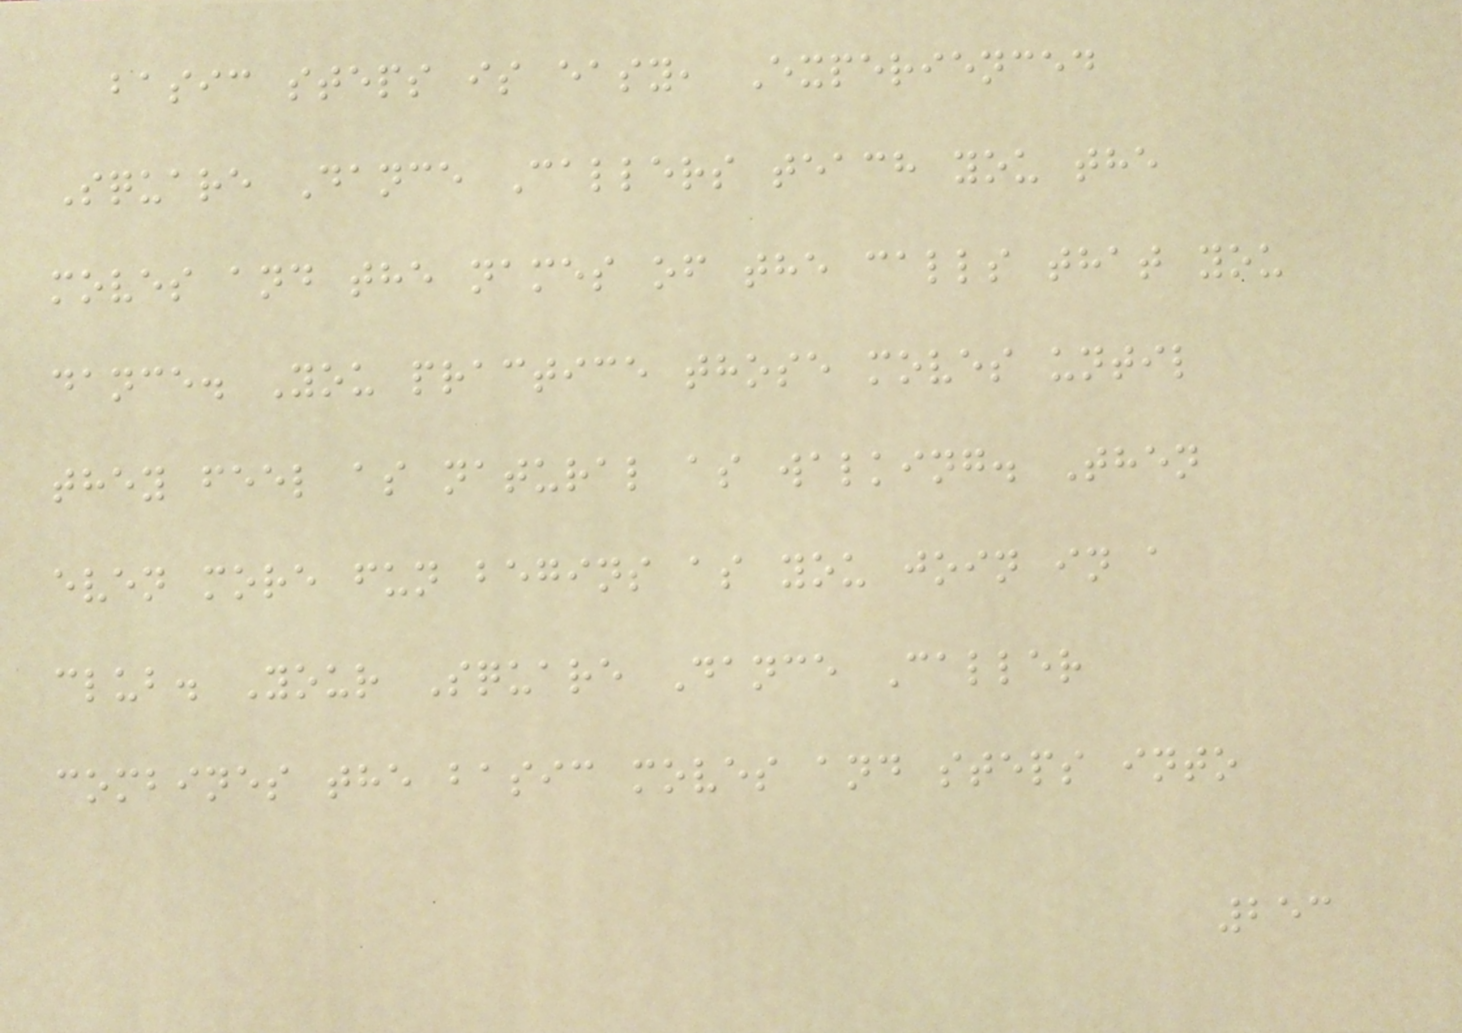basic steps is easy, Experienced
Square Dance Callers teach you the
moves and the names of the calls that you
dance. You practice those moves until
they feel as natural as walking. Then
even more fun begins as you join in a
club. Your Square Dance Caller
combines the basic moves and steps into
253
